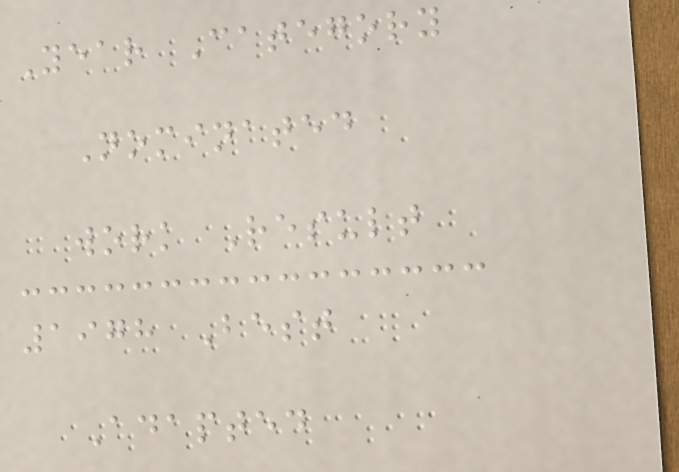Year Category
Nominated
work Result
1978 Best
Adapted
